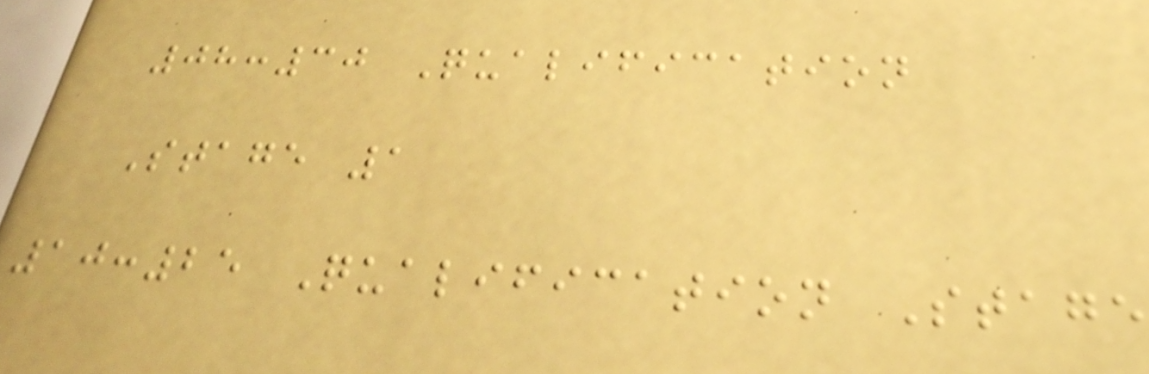08:30 Qualification
Stage 1
10:25 Qualification Stage
